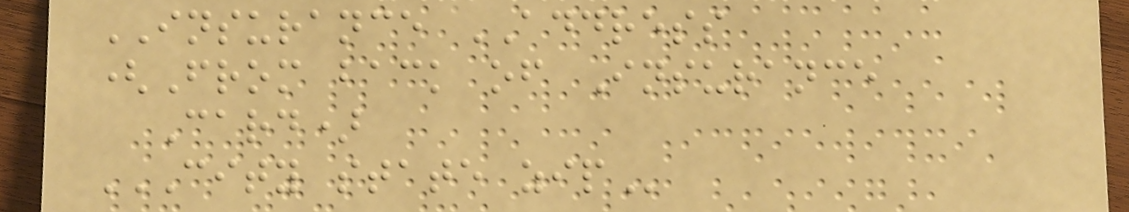INSURANCE ADDRESS
(From back of Insurance
Card)
CITY STATE ZIP
